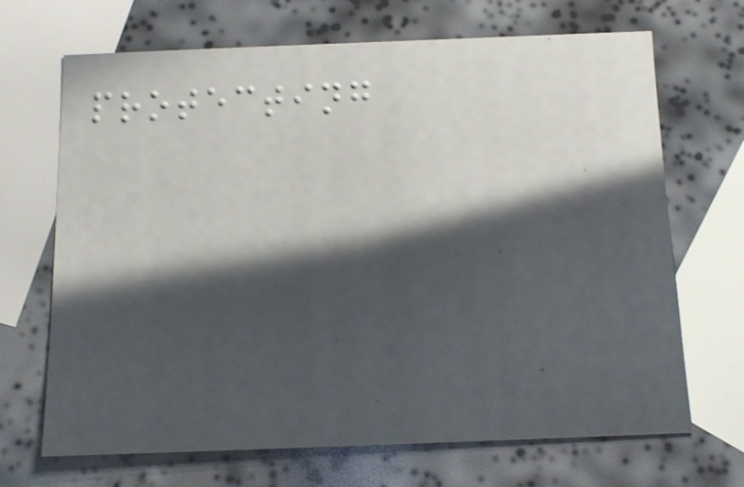protecting
